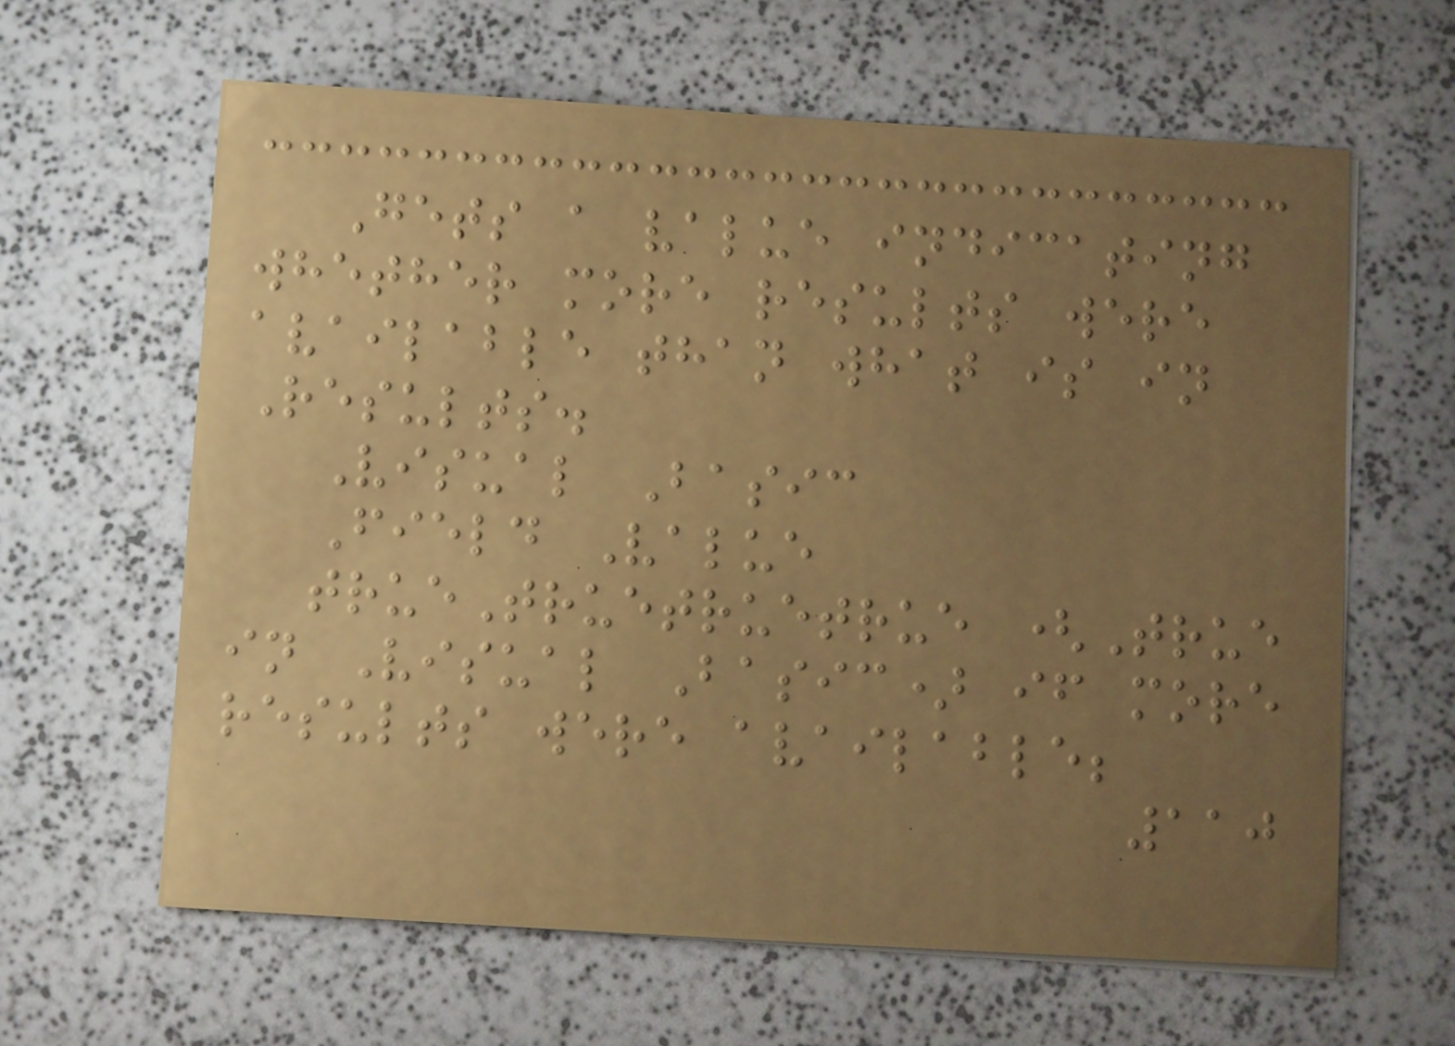Gets a value indicating
whether more results were
available than what is in
Results.
Visual Basic
Field Value
trueTruetruetrue (True
in Visual Basic) if more
results were available;
110
